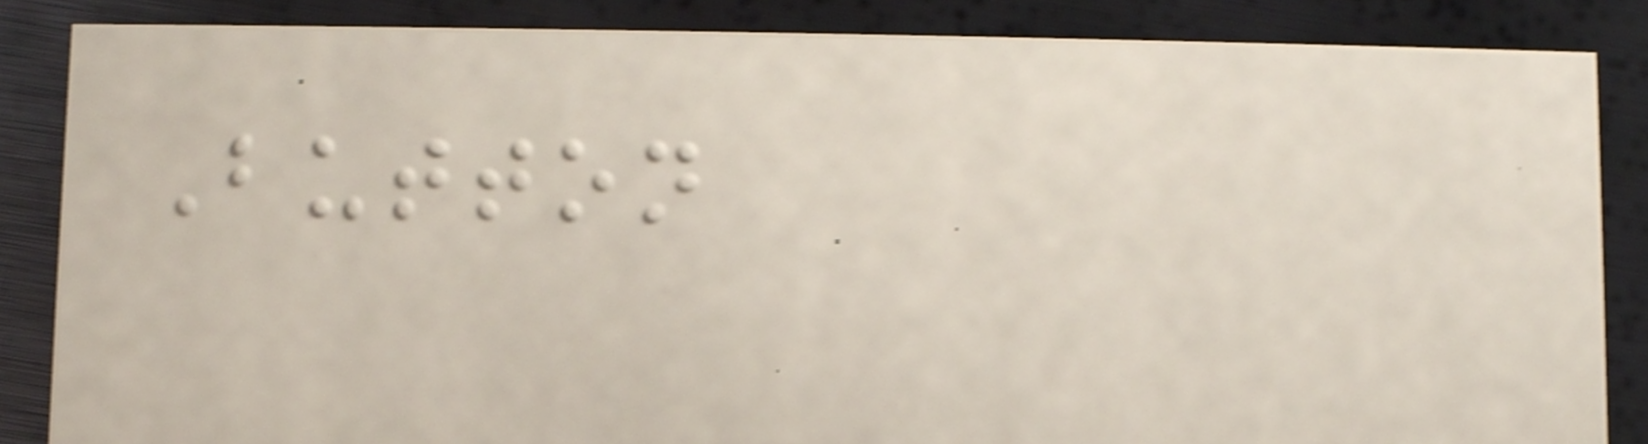Button
